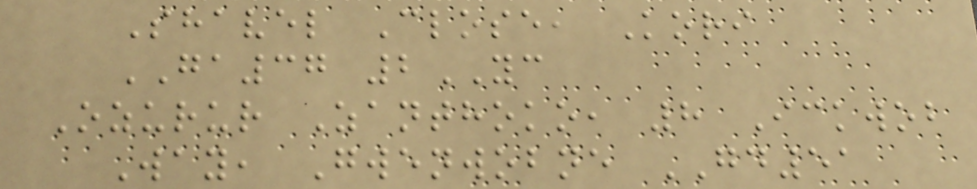Shavel Close, Kori
GA37 2YC
Ozurur Zanthoko, 8 Ickwob
Way, Gwenwobne GD51
